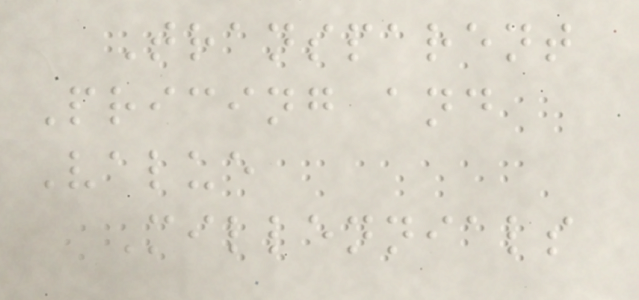Transparent
Pricing and
Value
Millennials
